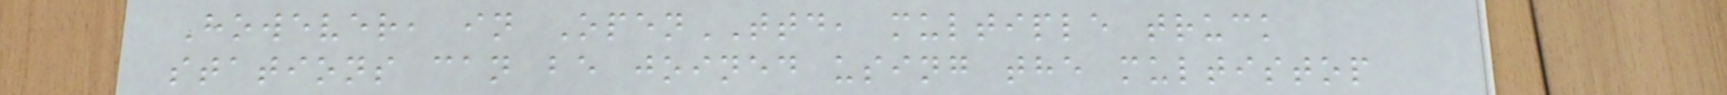However, in OpenTTD, multiple truck
stations can be joined using the multistop
